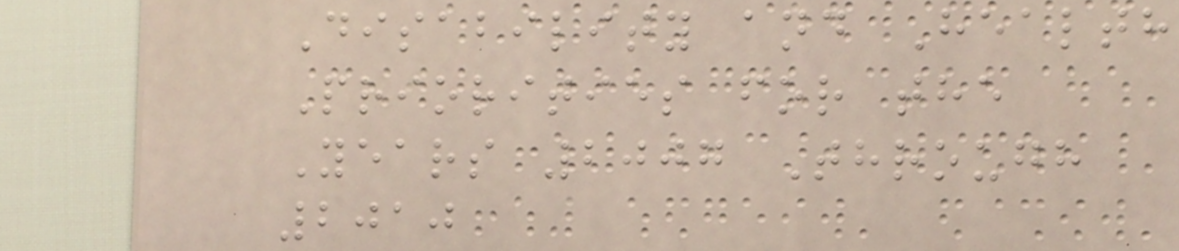Disability and Health
Priorities for the
Years 2007 Through
2010
